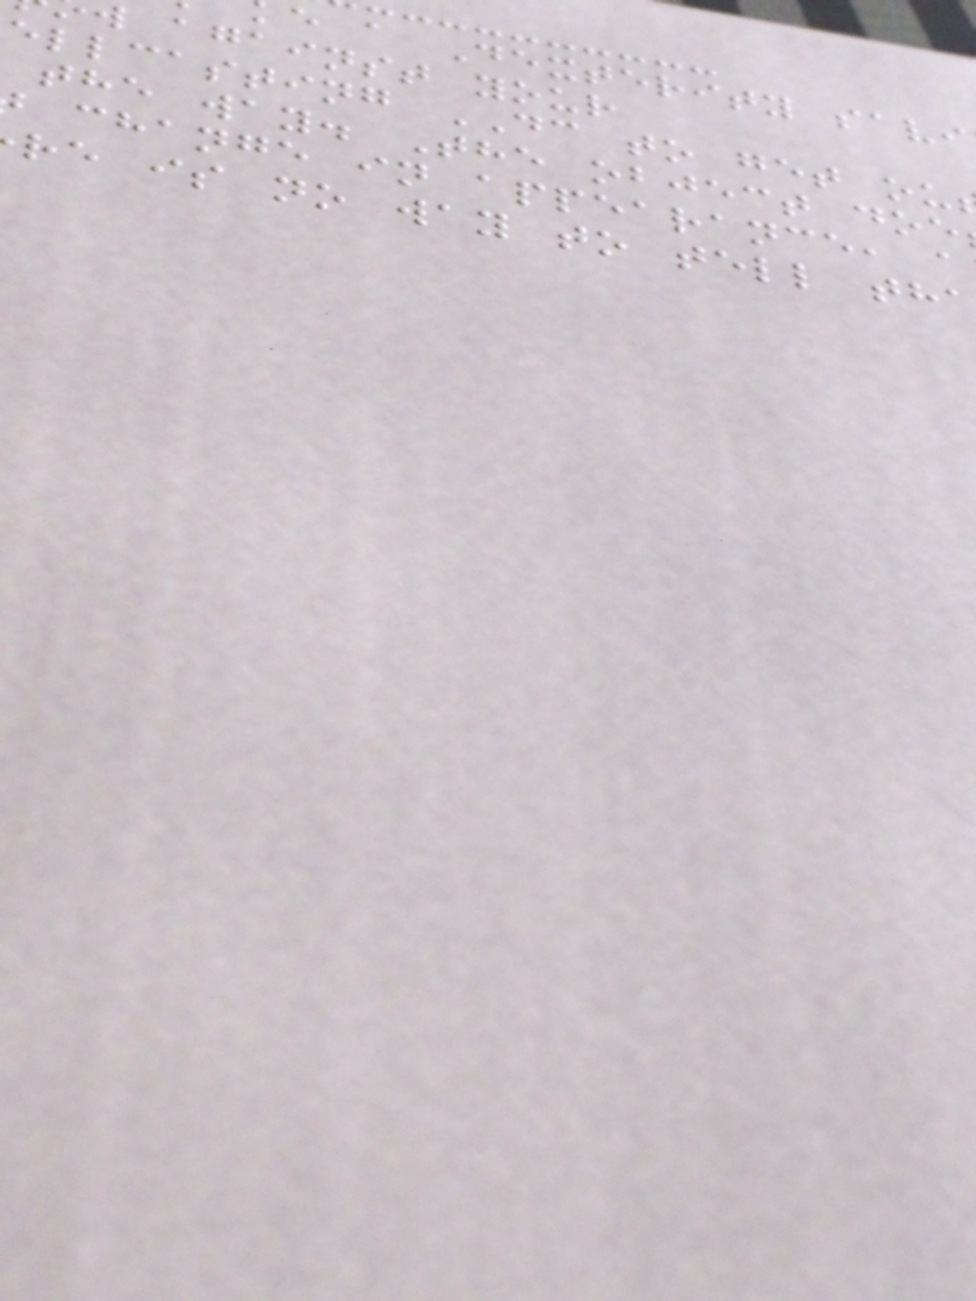e a Dexterity savi
against your
ellcasting DC to get ou
the way. The object doe
change in appearance, a
re is no way to tell th
